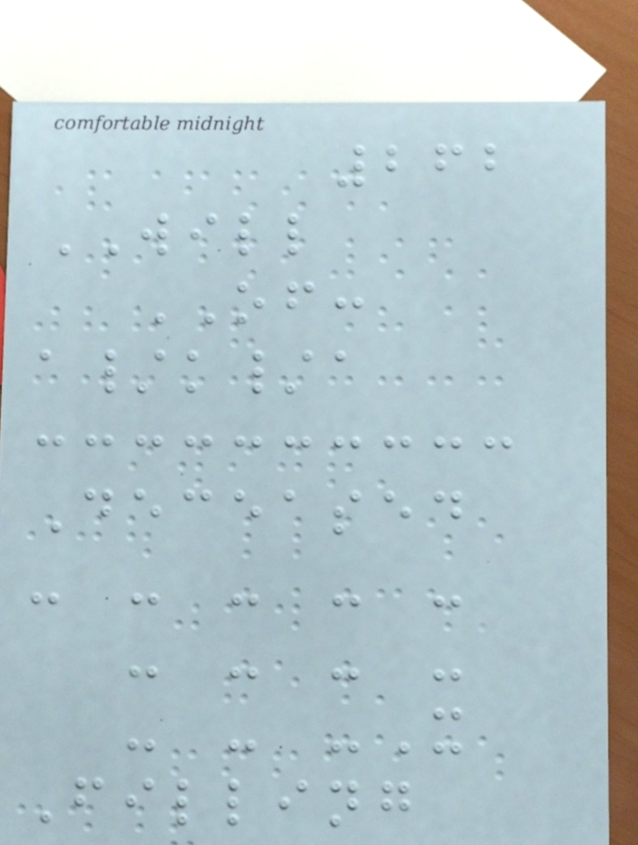262
WILL
OF:
a/k/a
Deceased
- - - - -
- - - -
- - -X
Filling
